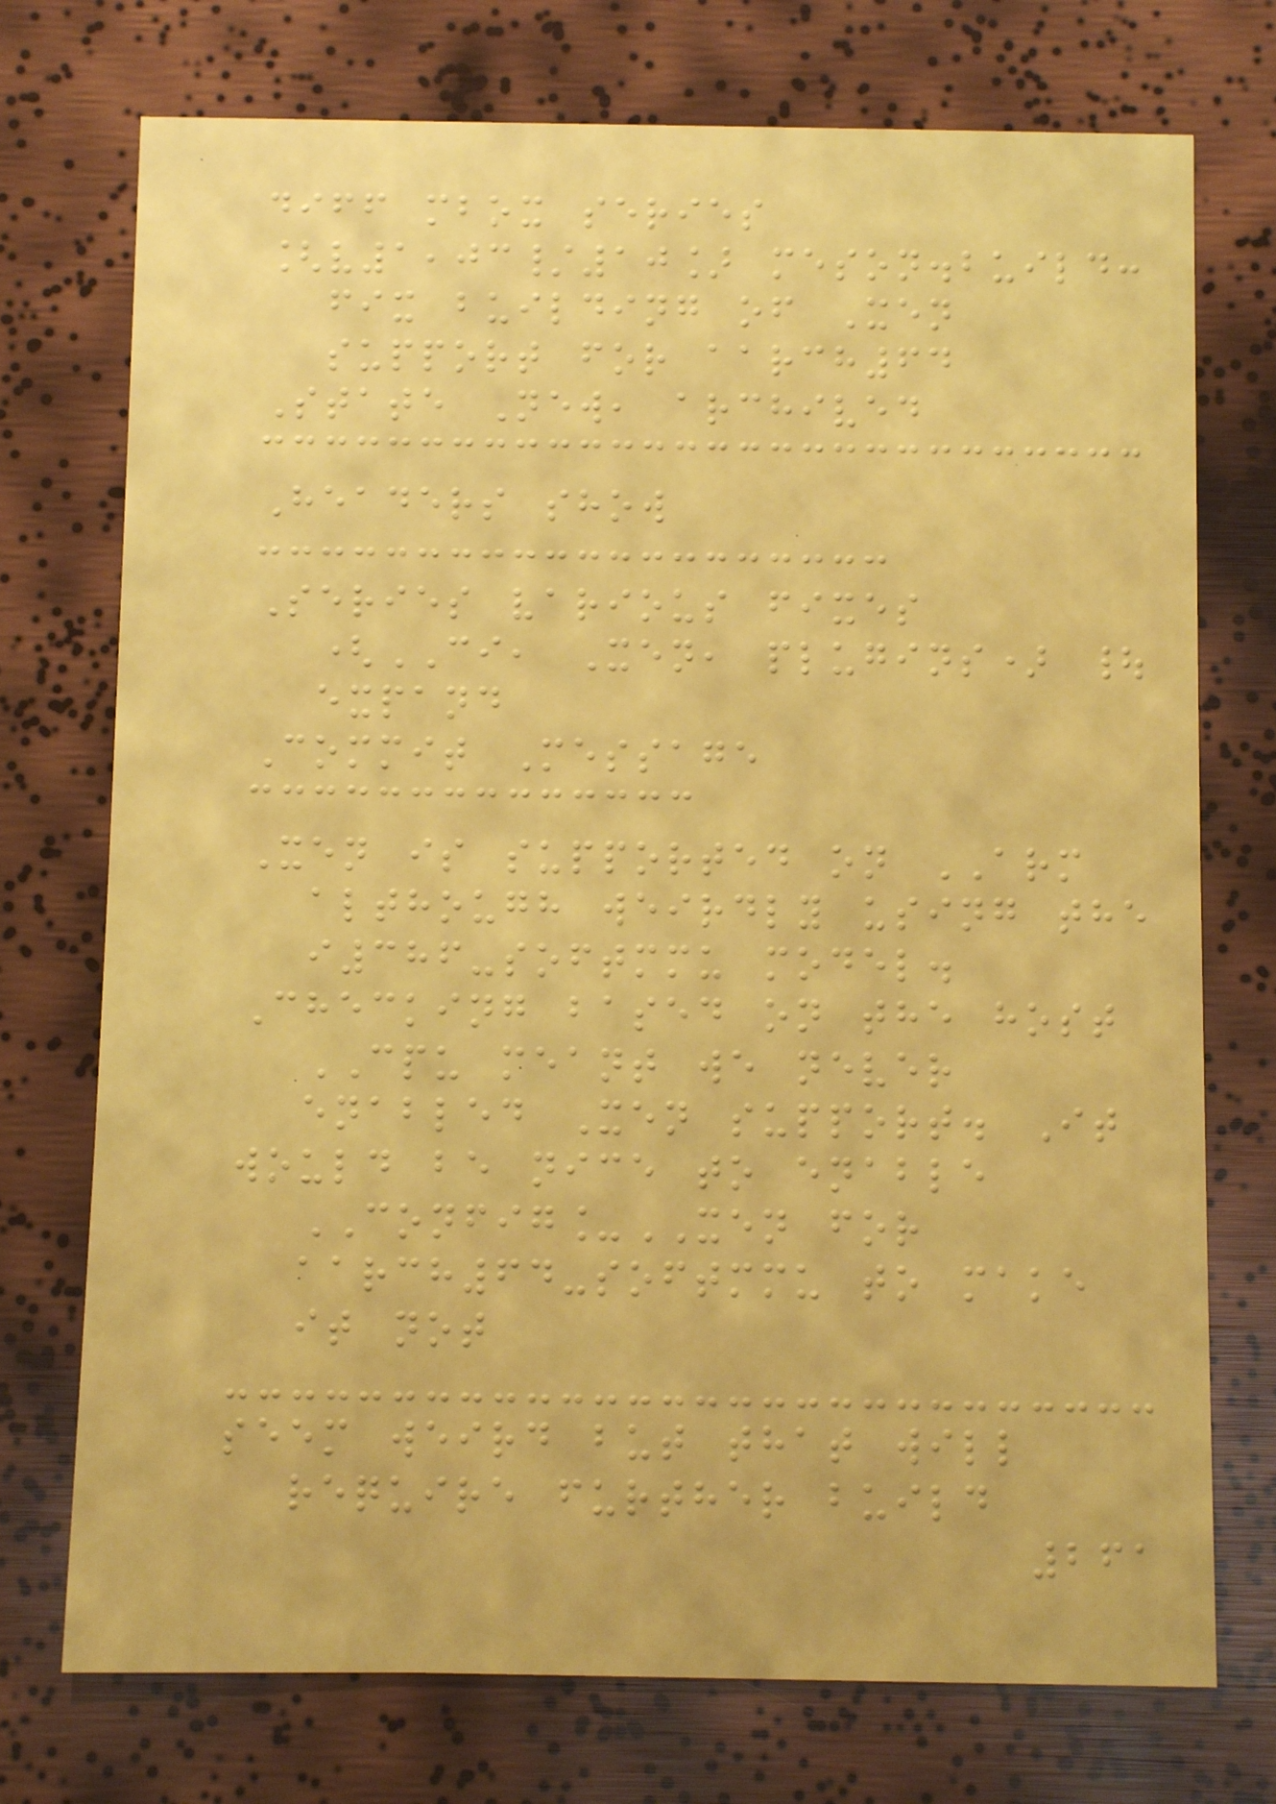diff mbox series
[v1,03/10] meson.build:
fix building of Xen
support for aarch64
State New, archived
Headers show
Series various fixes
(CI, Xen, plugins) |
expand
Commit Message
Xen is supported on ARM
although weirdly using the
i386-softmmu model.
Checking based on the host
CPU meant we never
enabled Xen support. It
would be nice to enable
CONFIG_XEN for
aarch64-softmmu to make
it not
seem weird but that will
require further build
261
